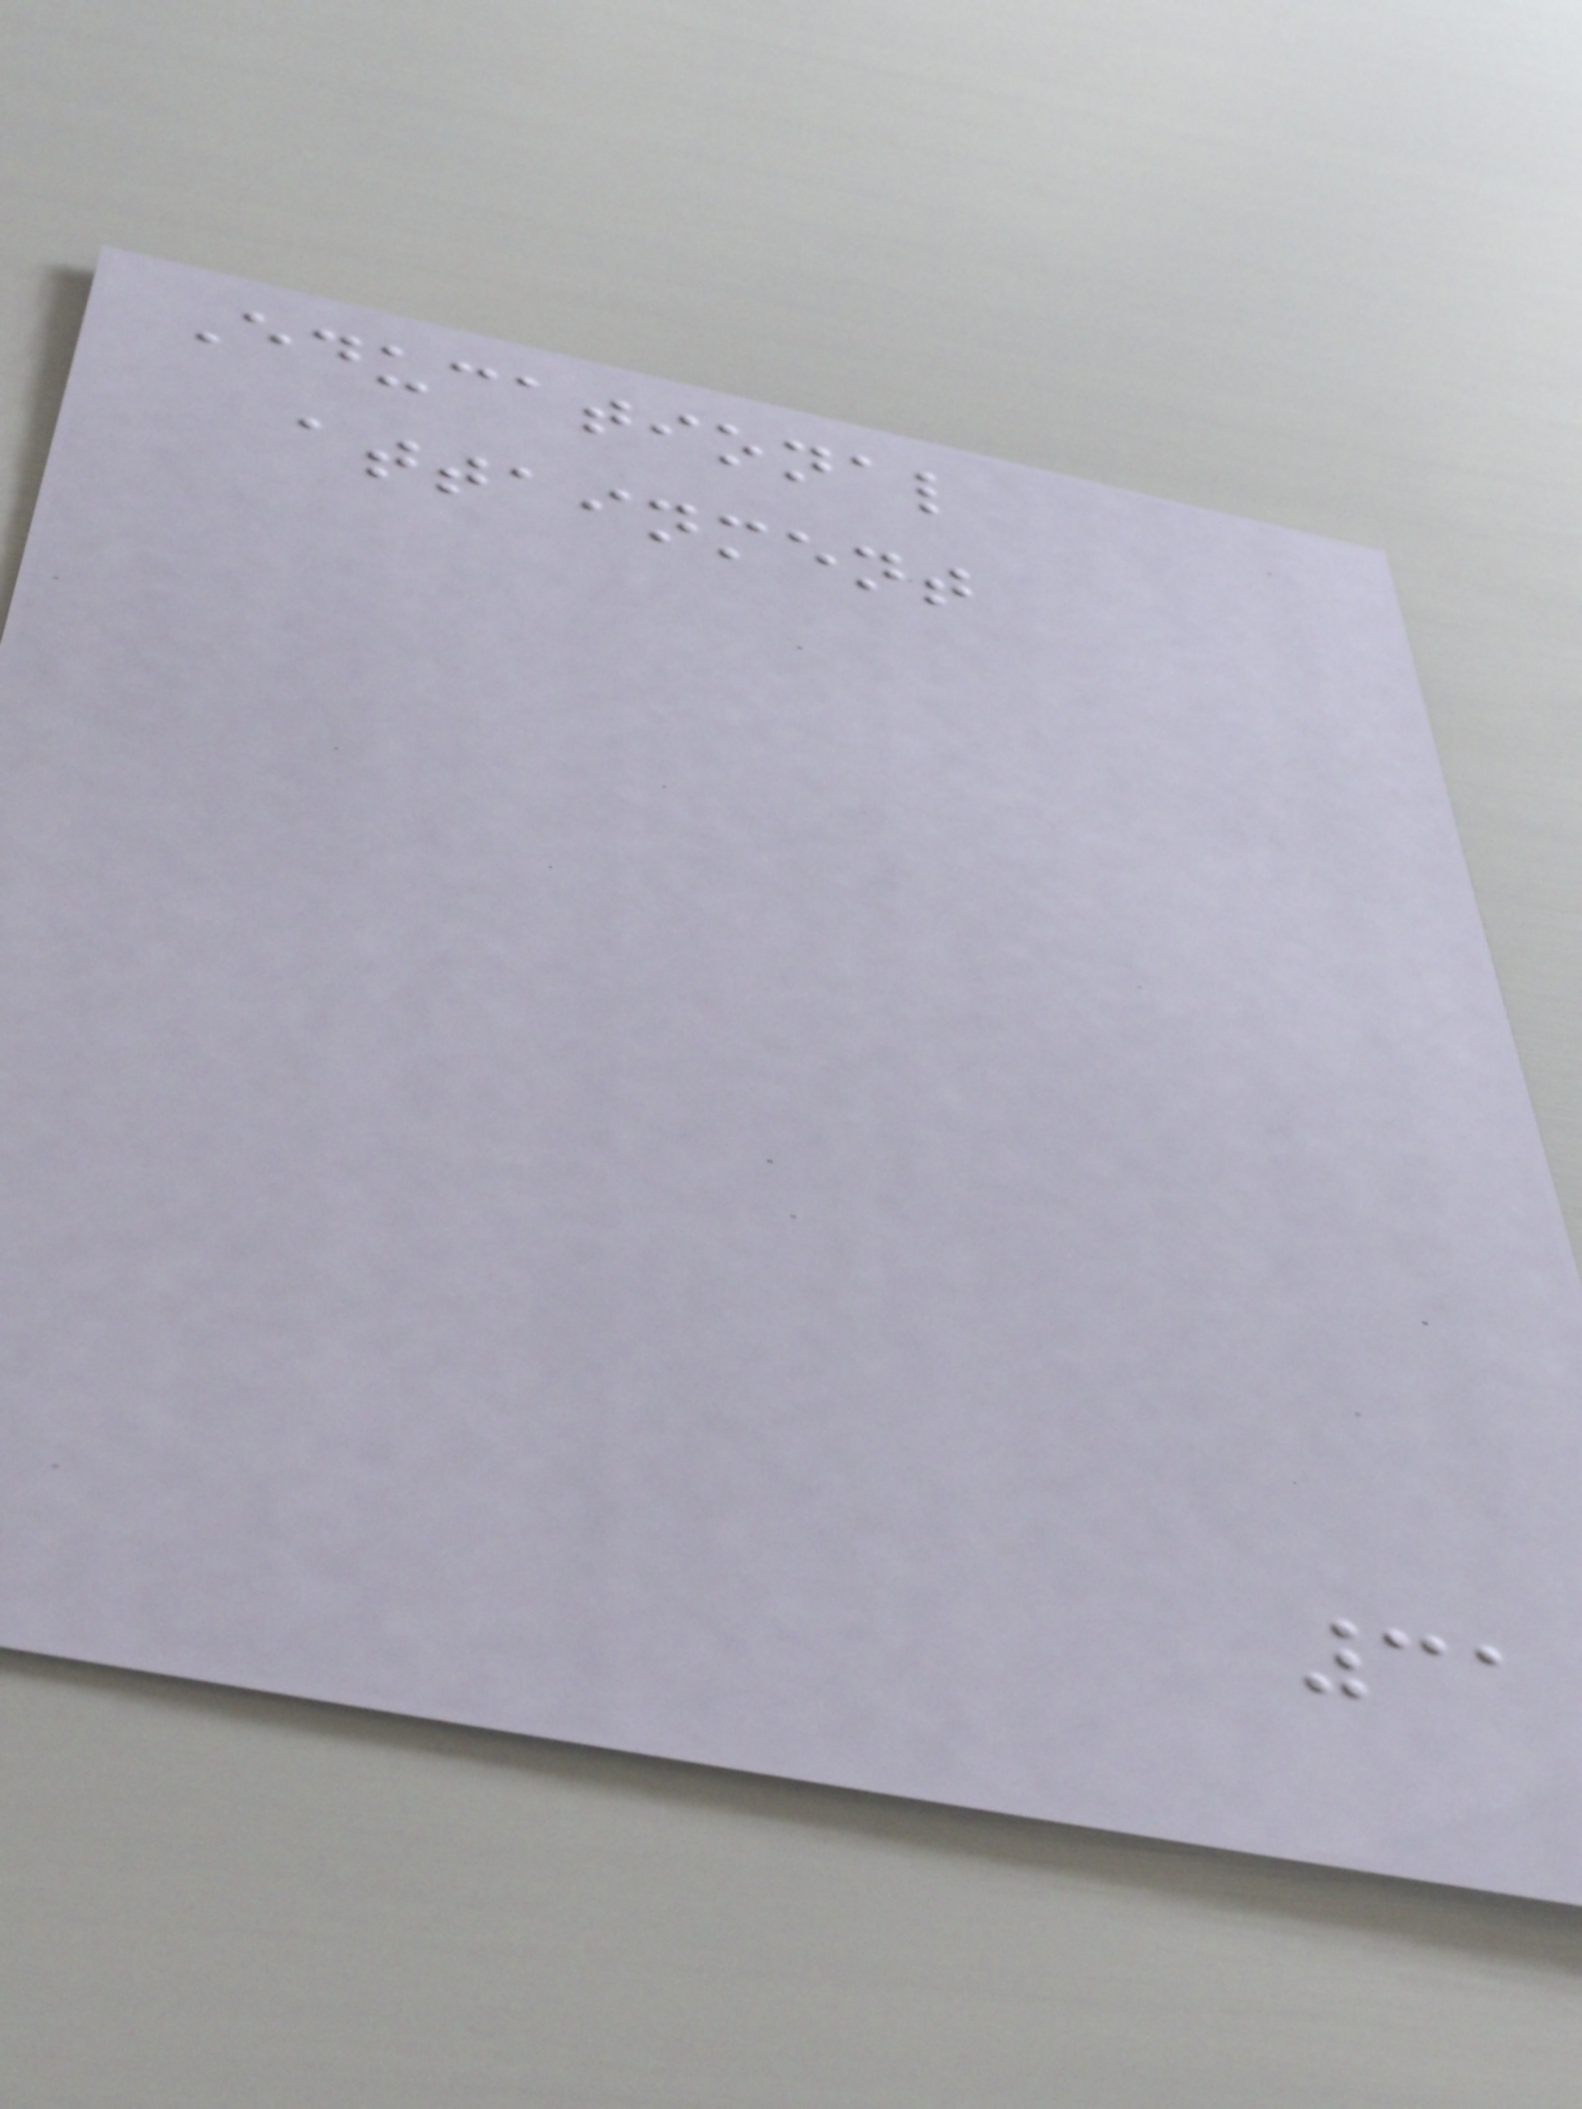Educational
attainment
31
